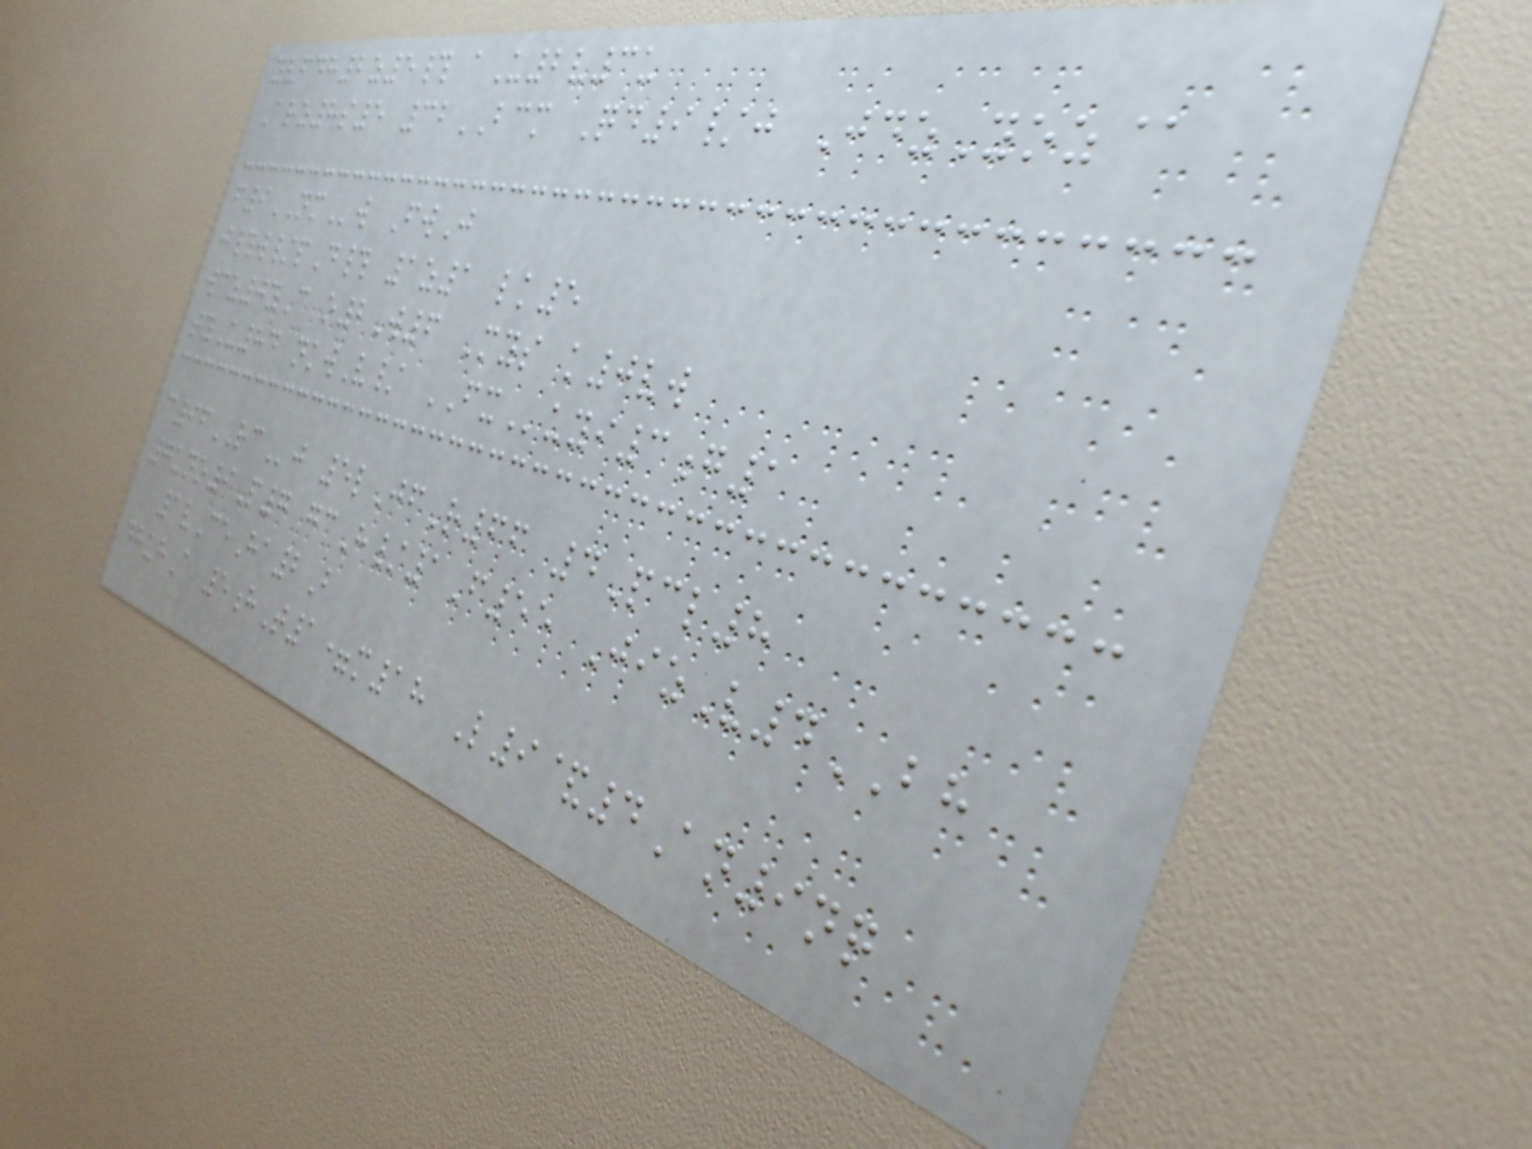yvfdh2z5# aU2v3u
Arz8s5 32BCM Qd9/j JdzYoz@
f9NMw FwJ
j#w/pD# 1z1 lk5
wcz0yC o2W6 Mys k0vw
tyU84 nkwV/ FXuyi3g1
c96RCj 5lJfR66 4Pcl8
7uno9P7 gcH/1F55 JizV4BH
1vCeHa2B
dhuhA 5hT1=m18 L9&4An9nq
